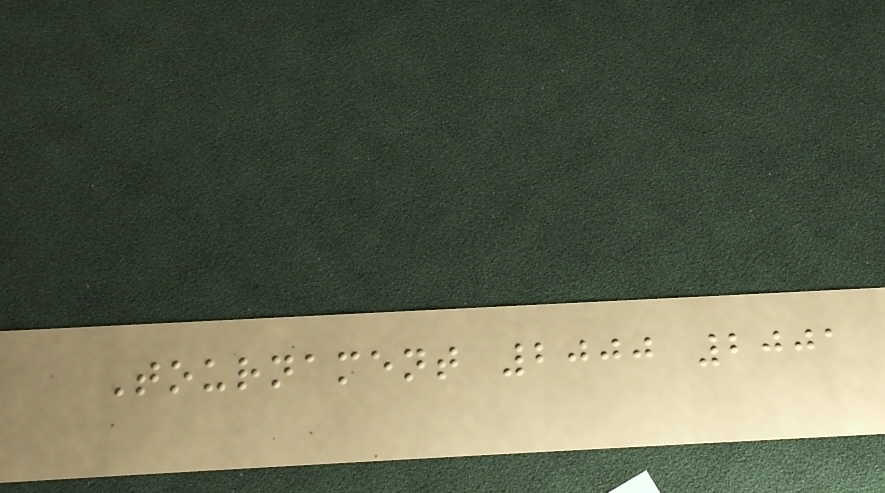Tournament 2000 2001
